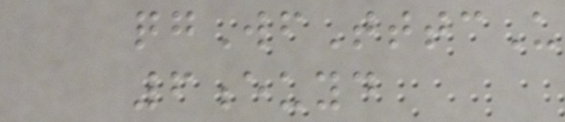qgWfTttcU
6euyd
